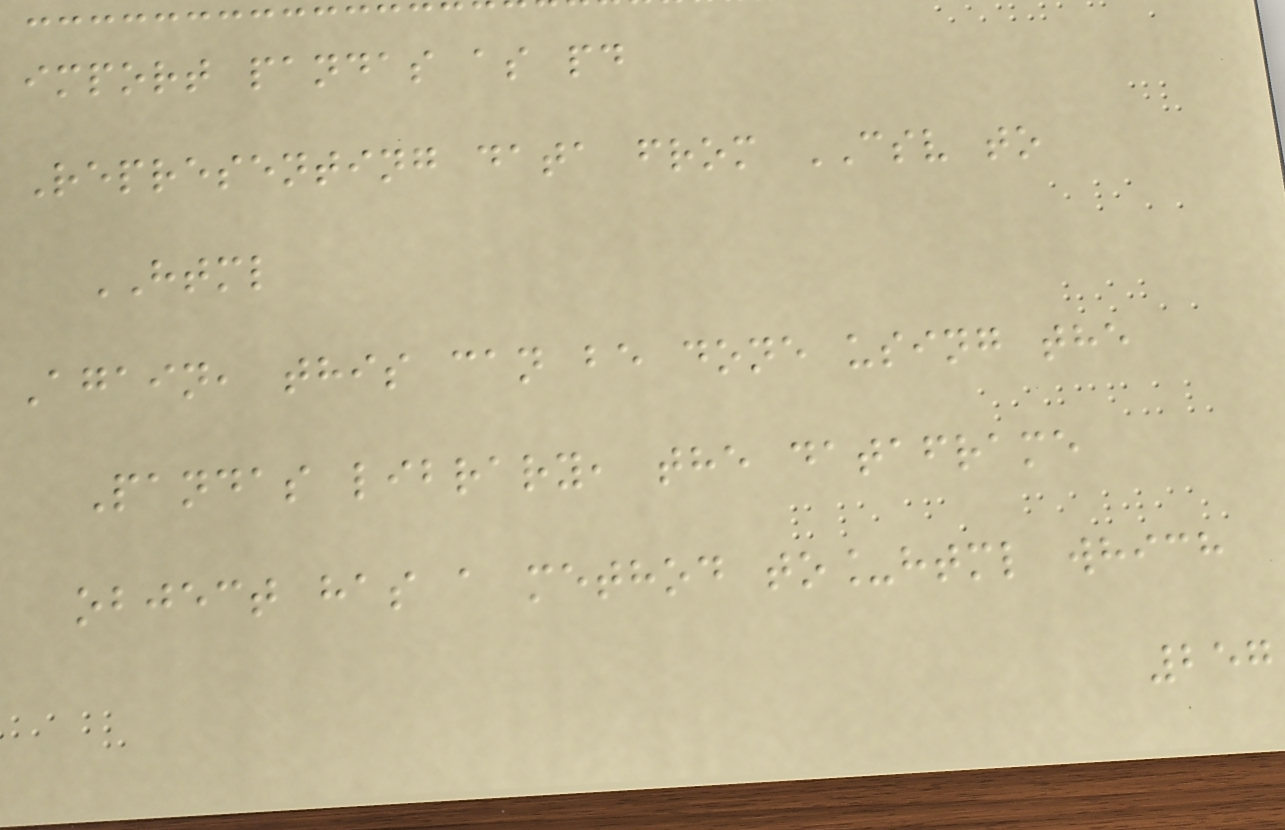import pandas as pd
Representing data from CSV to
HTML
Again, this can be done using the
Pandas library, the dataframe
object has a method to_html which
257
